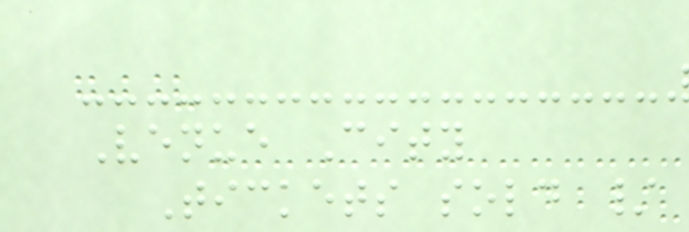Venue City
Tickets sold /
